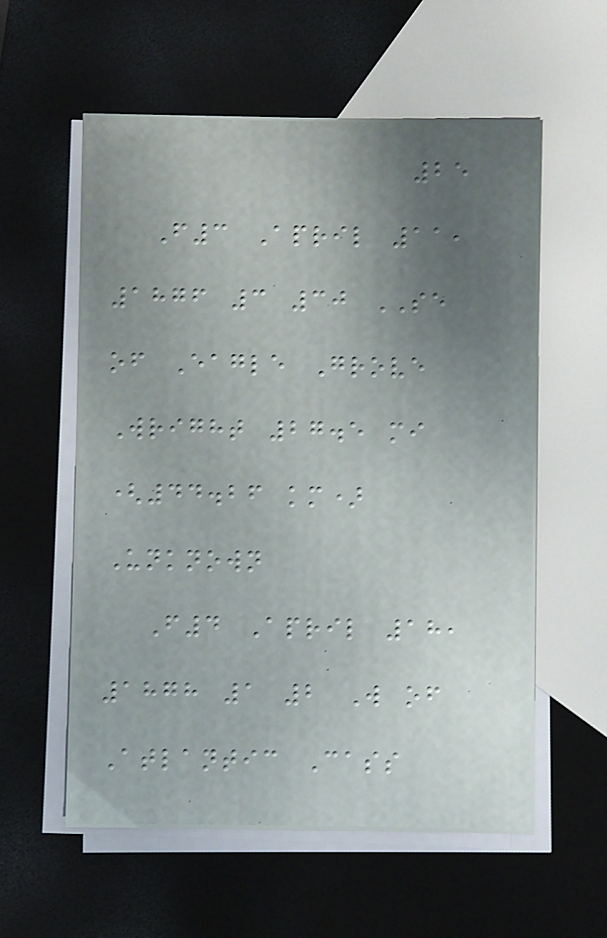25
F3 April 11,
1876 3 30 SE
of Eagle Grove
Wright 27.5 mi
(44.26 km)
Unknown
F4 April 18,
1878 1 2 W of
Atlantic Cass
